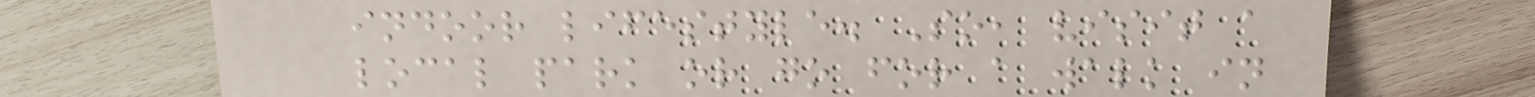indoor lifestyle. So, visit a
local park or go for a walk in
